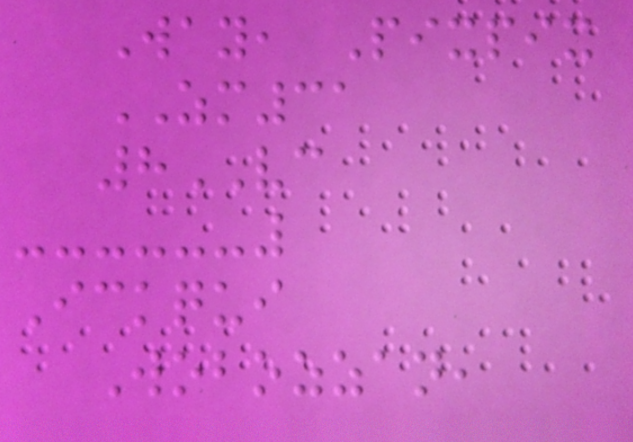Way, Pixpix
ZM31
8VC
Ickqui
Wobozzan,
